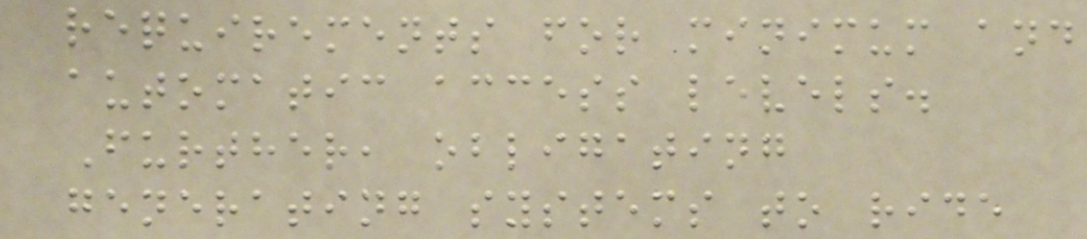requirements for minimum and
automatic access levels.
Further, obligating
generating systems to ride
